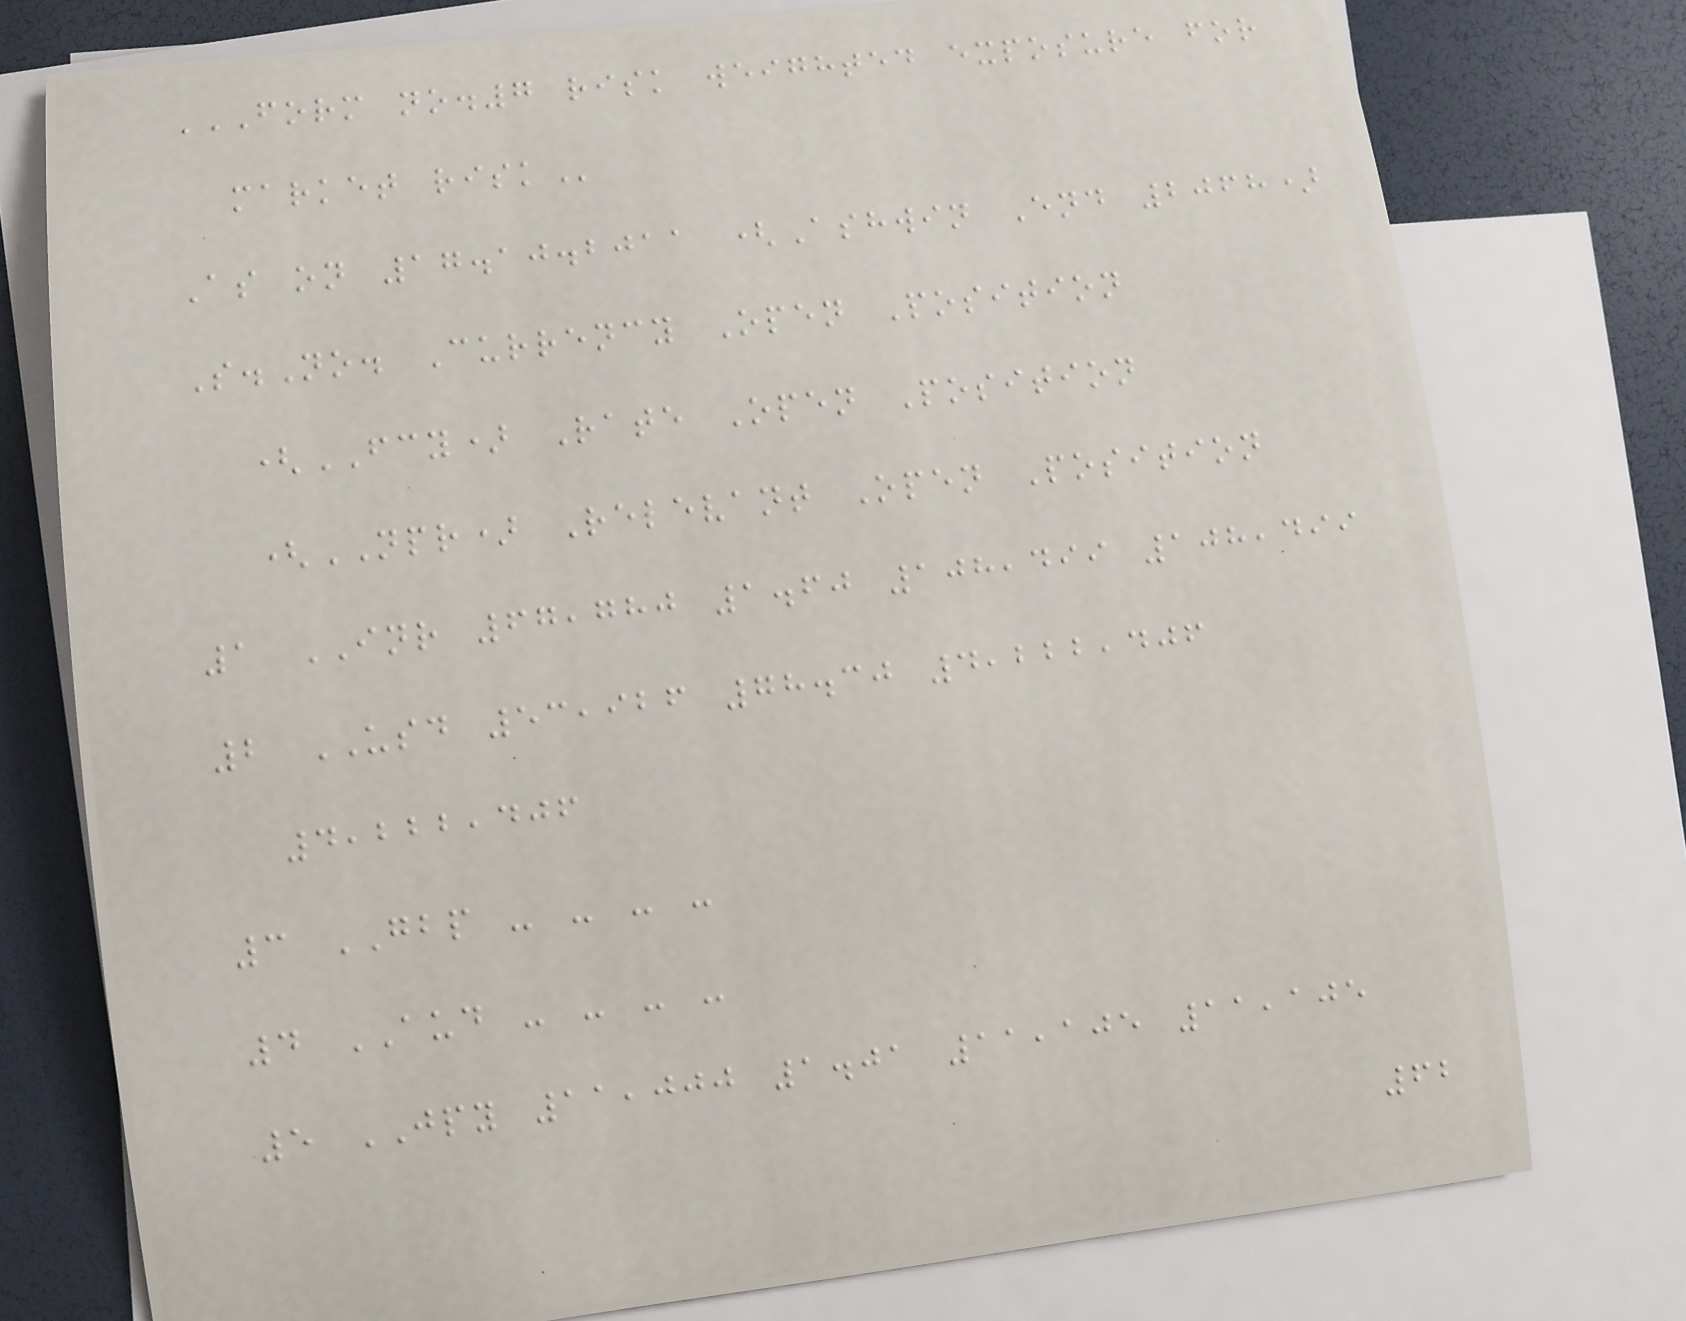FORM NO.7 RISK WEIGHTED EXPOSURE FOR
MARKET RISK
As on 17.10.2011 (Ashwin End 2068)
S.No. Currency Open Position
(FCY) Rate Open Position
(NPR) Relevant Open Position
1 INR 67,780 1.60 108,499 108,499
2 USD 53,926 78.30 4,222,406
4,222,406
3 GBP - - - -
4 AUD - - - -
5 JPY 11,000 1.01 11,105 11,105
62
